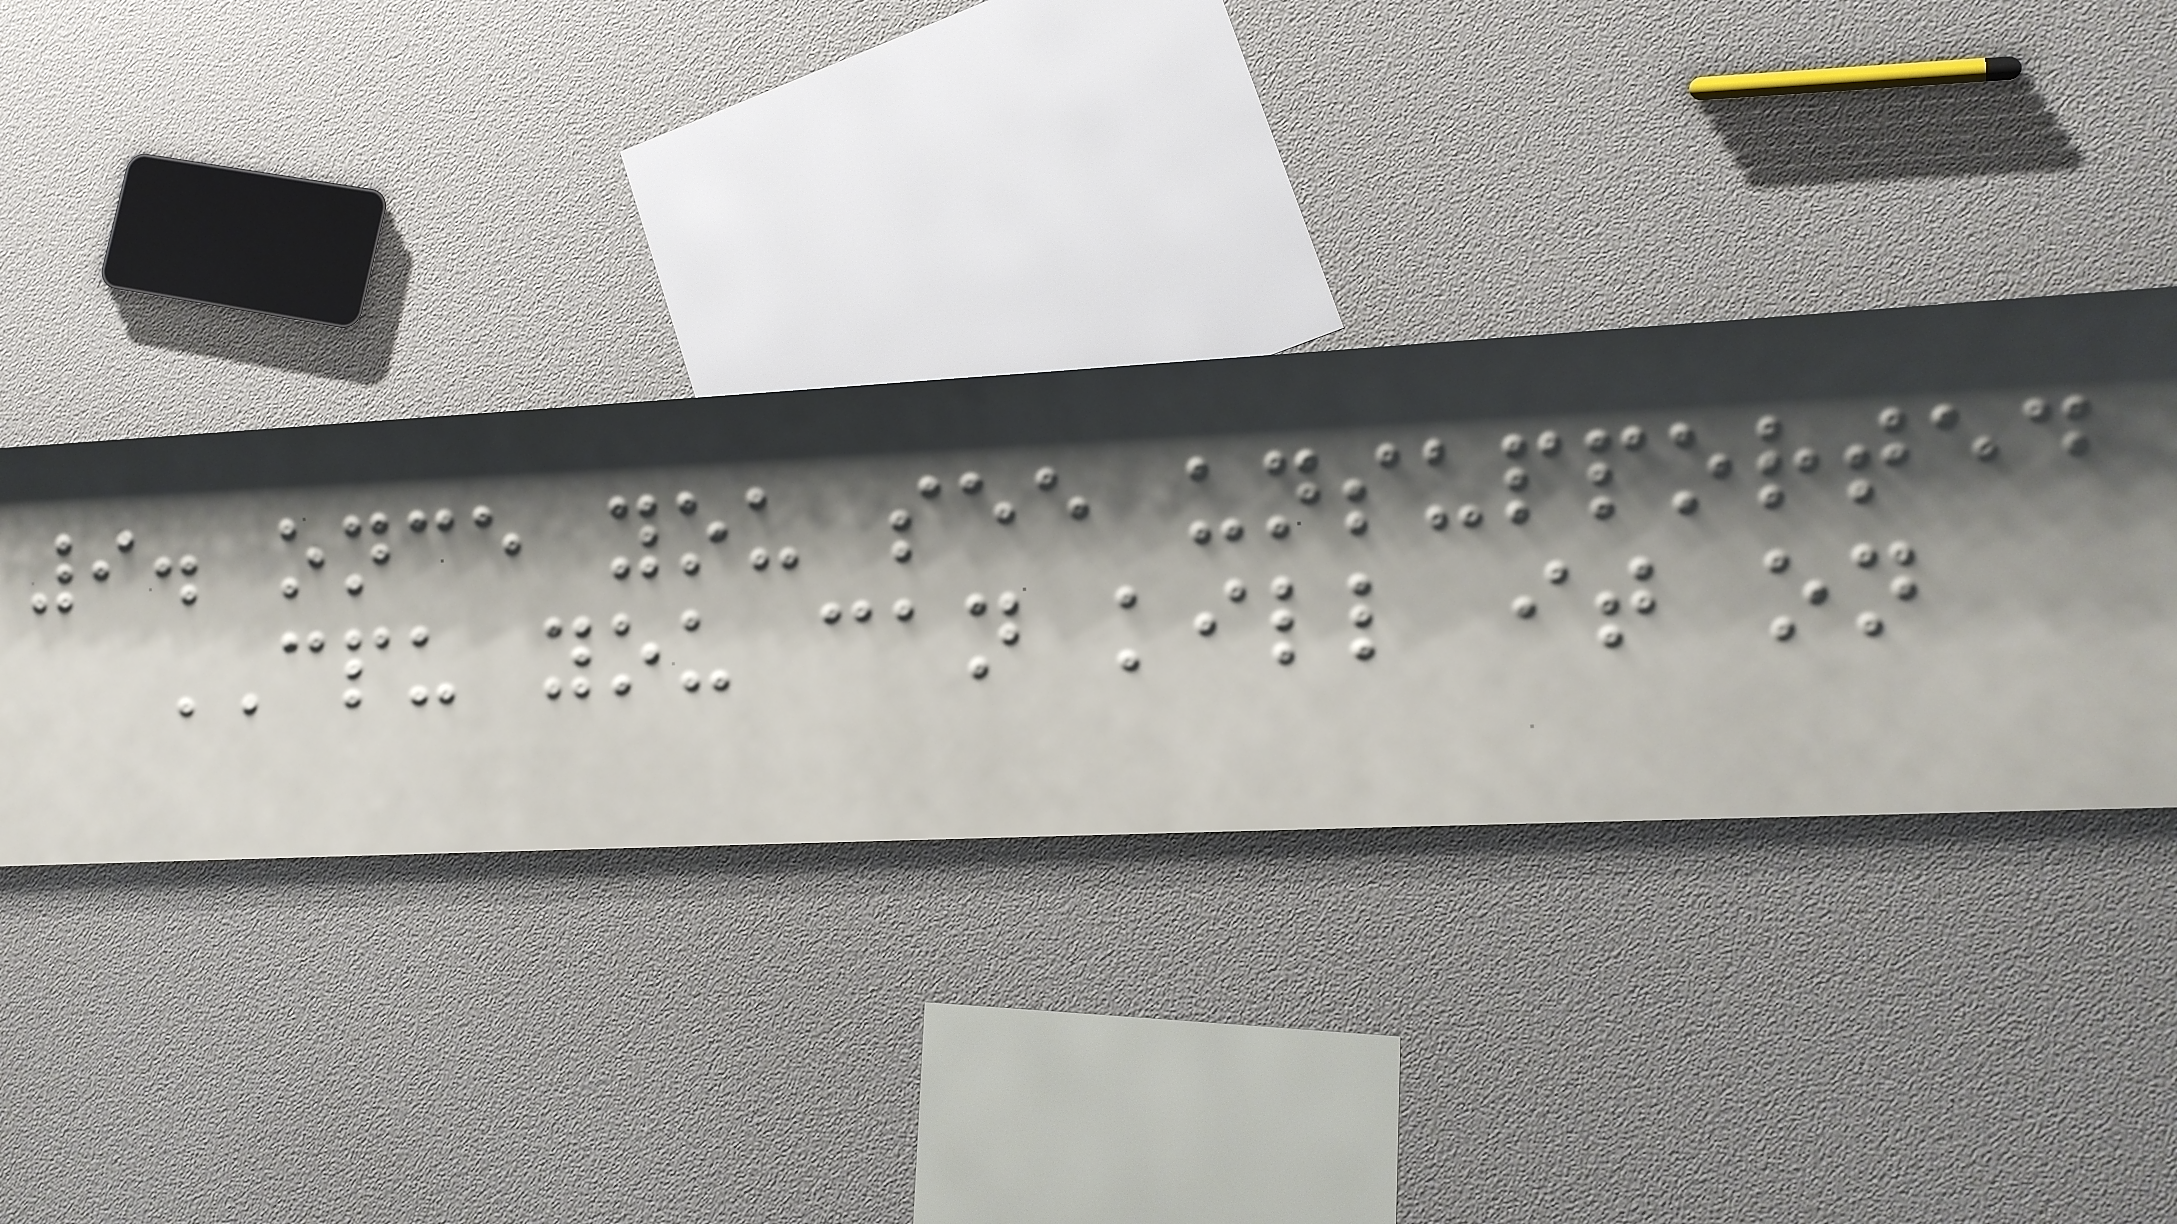9. once you see unsupported
CPU you can kill it on
